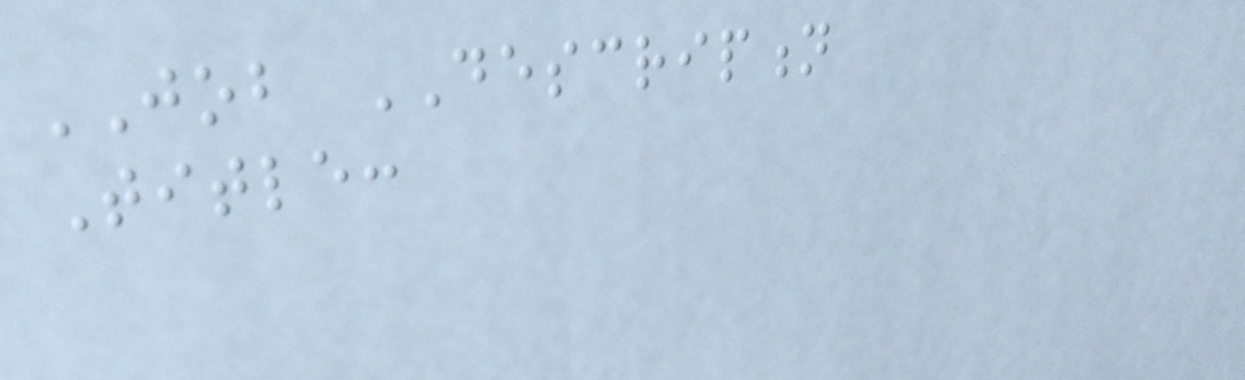JOB DESCRIPTION
Title:
